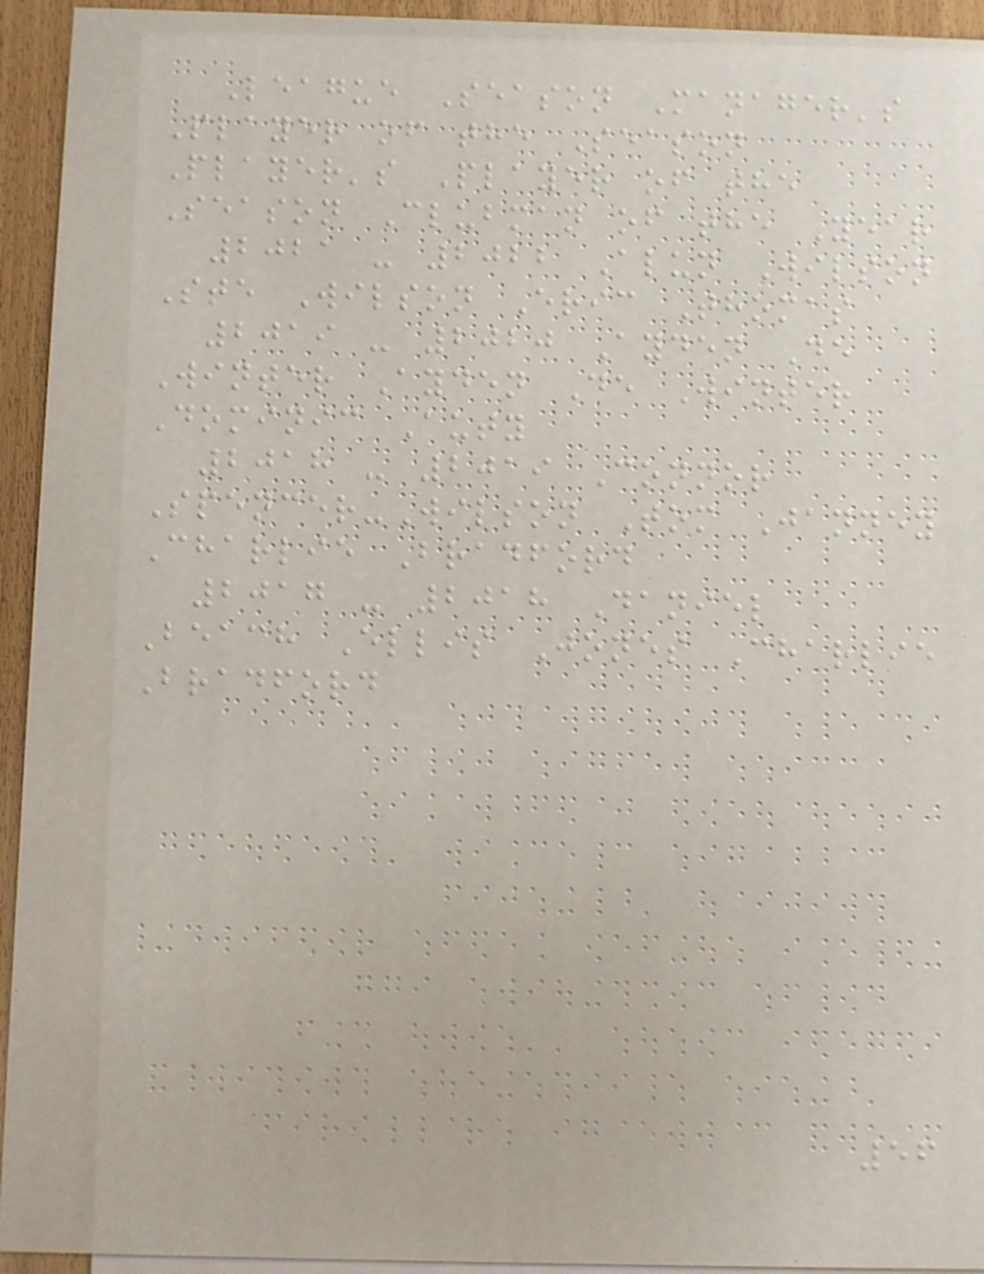League Season Manager's
Player of the Season
Player's Player of the
Season Clubman of the Year
2021 - 2022 Alun Wilson
Ste Wilson Eric Thomas
2019 - 2020 Ayden De
Winter Ayden De Winter
Dominic Auty
2018 - 2019 Connor
Spencer-Wilson Tom Janney
Charlie Bradford
2017 - 2018 Daniel
Beach Ellis Jones Charlie
Bradford
56
